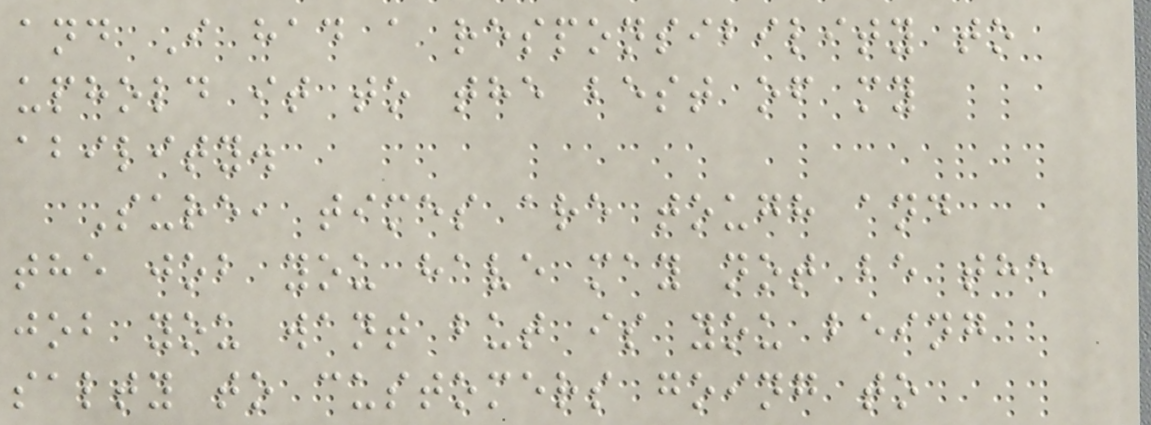and I had a responsibility to
uphold it to the best of my
ability.
Sure, times are tough and
the job you have may not be the
job you want but is you being
salty to customers going to
